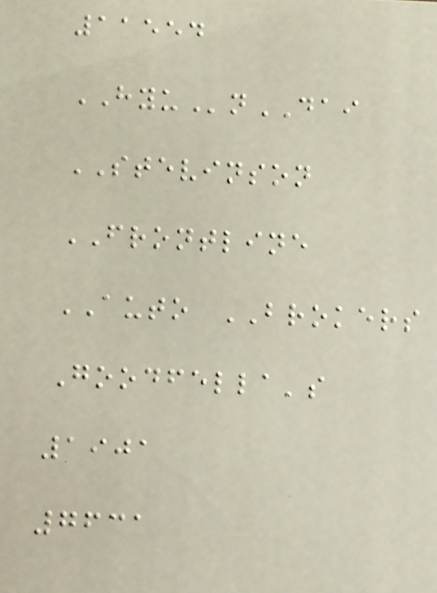11554
HYUnDAI
STEVINSON
FRONTLINE
AUTO BROKERS
Goodfella's
1901
7631
